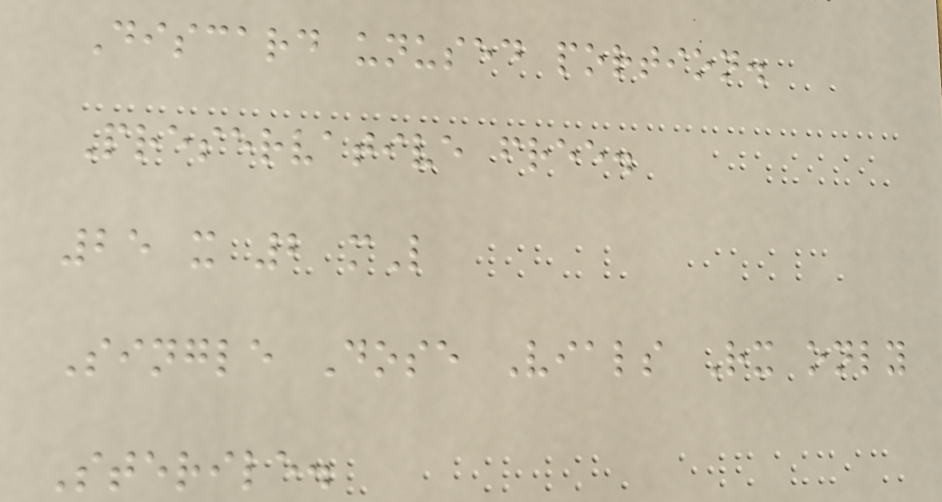Discard unused portion.
Preservative free.
25 x 2 mL
Single Dose Vials Rx only
Sterile.
